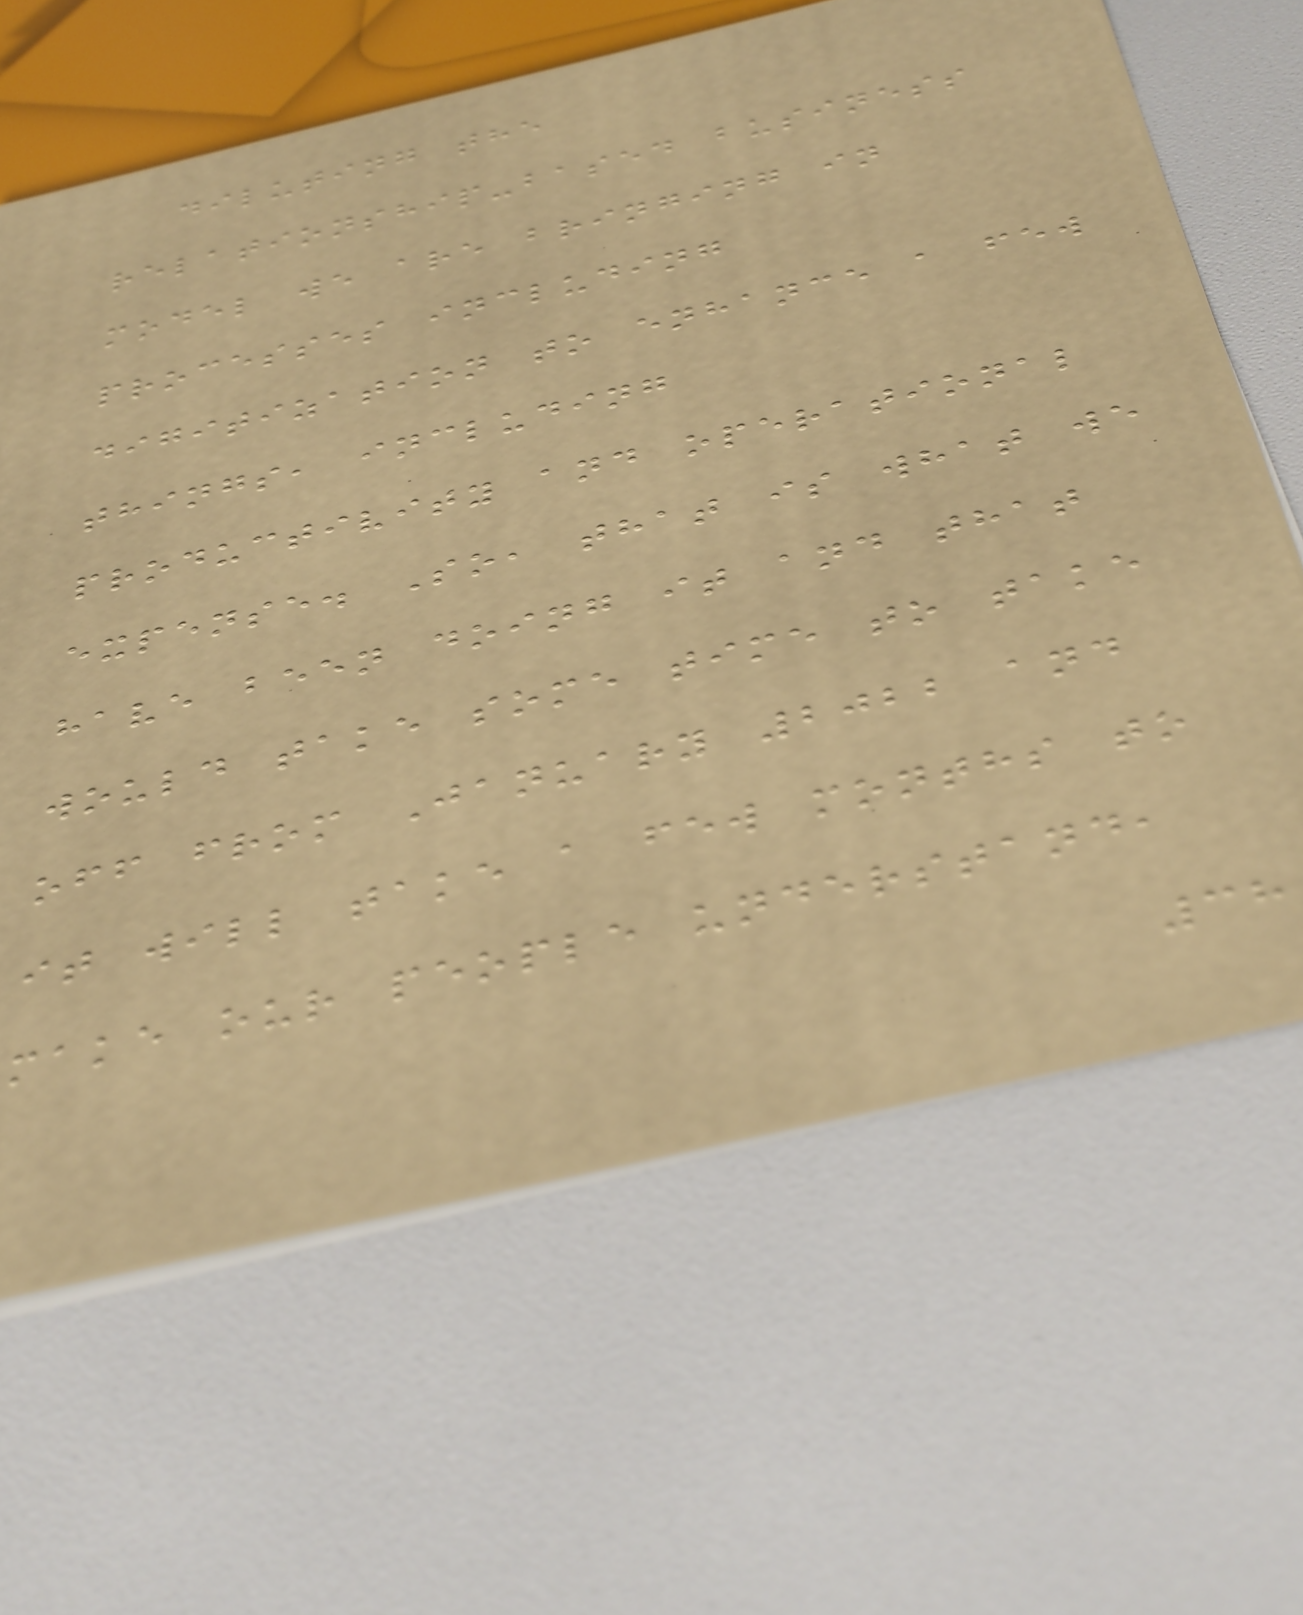diluting the
relationship-based business
model we are bringing in
processes including
digitization to enhance a few
things, including
productivity and operational
expense. So, that is what we
have been doing it and that
would take some time to take
off from January 2022 and
it will take a few months to
make our people understand,
38
